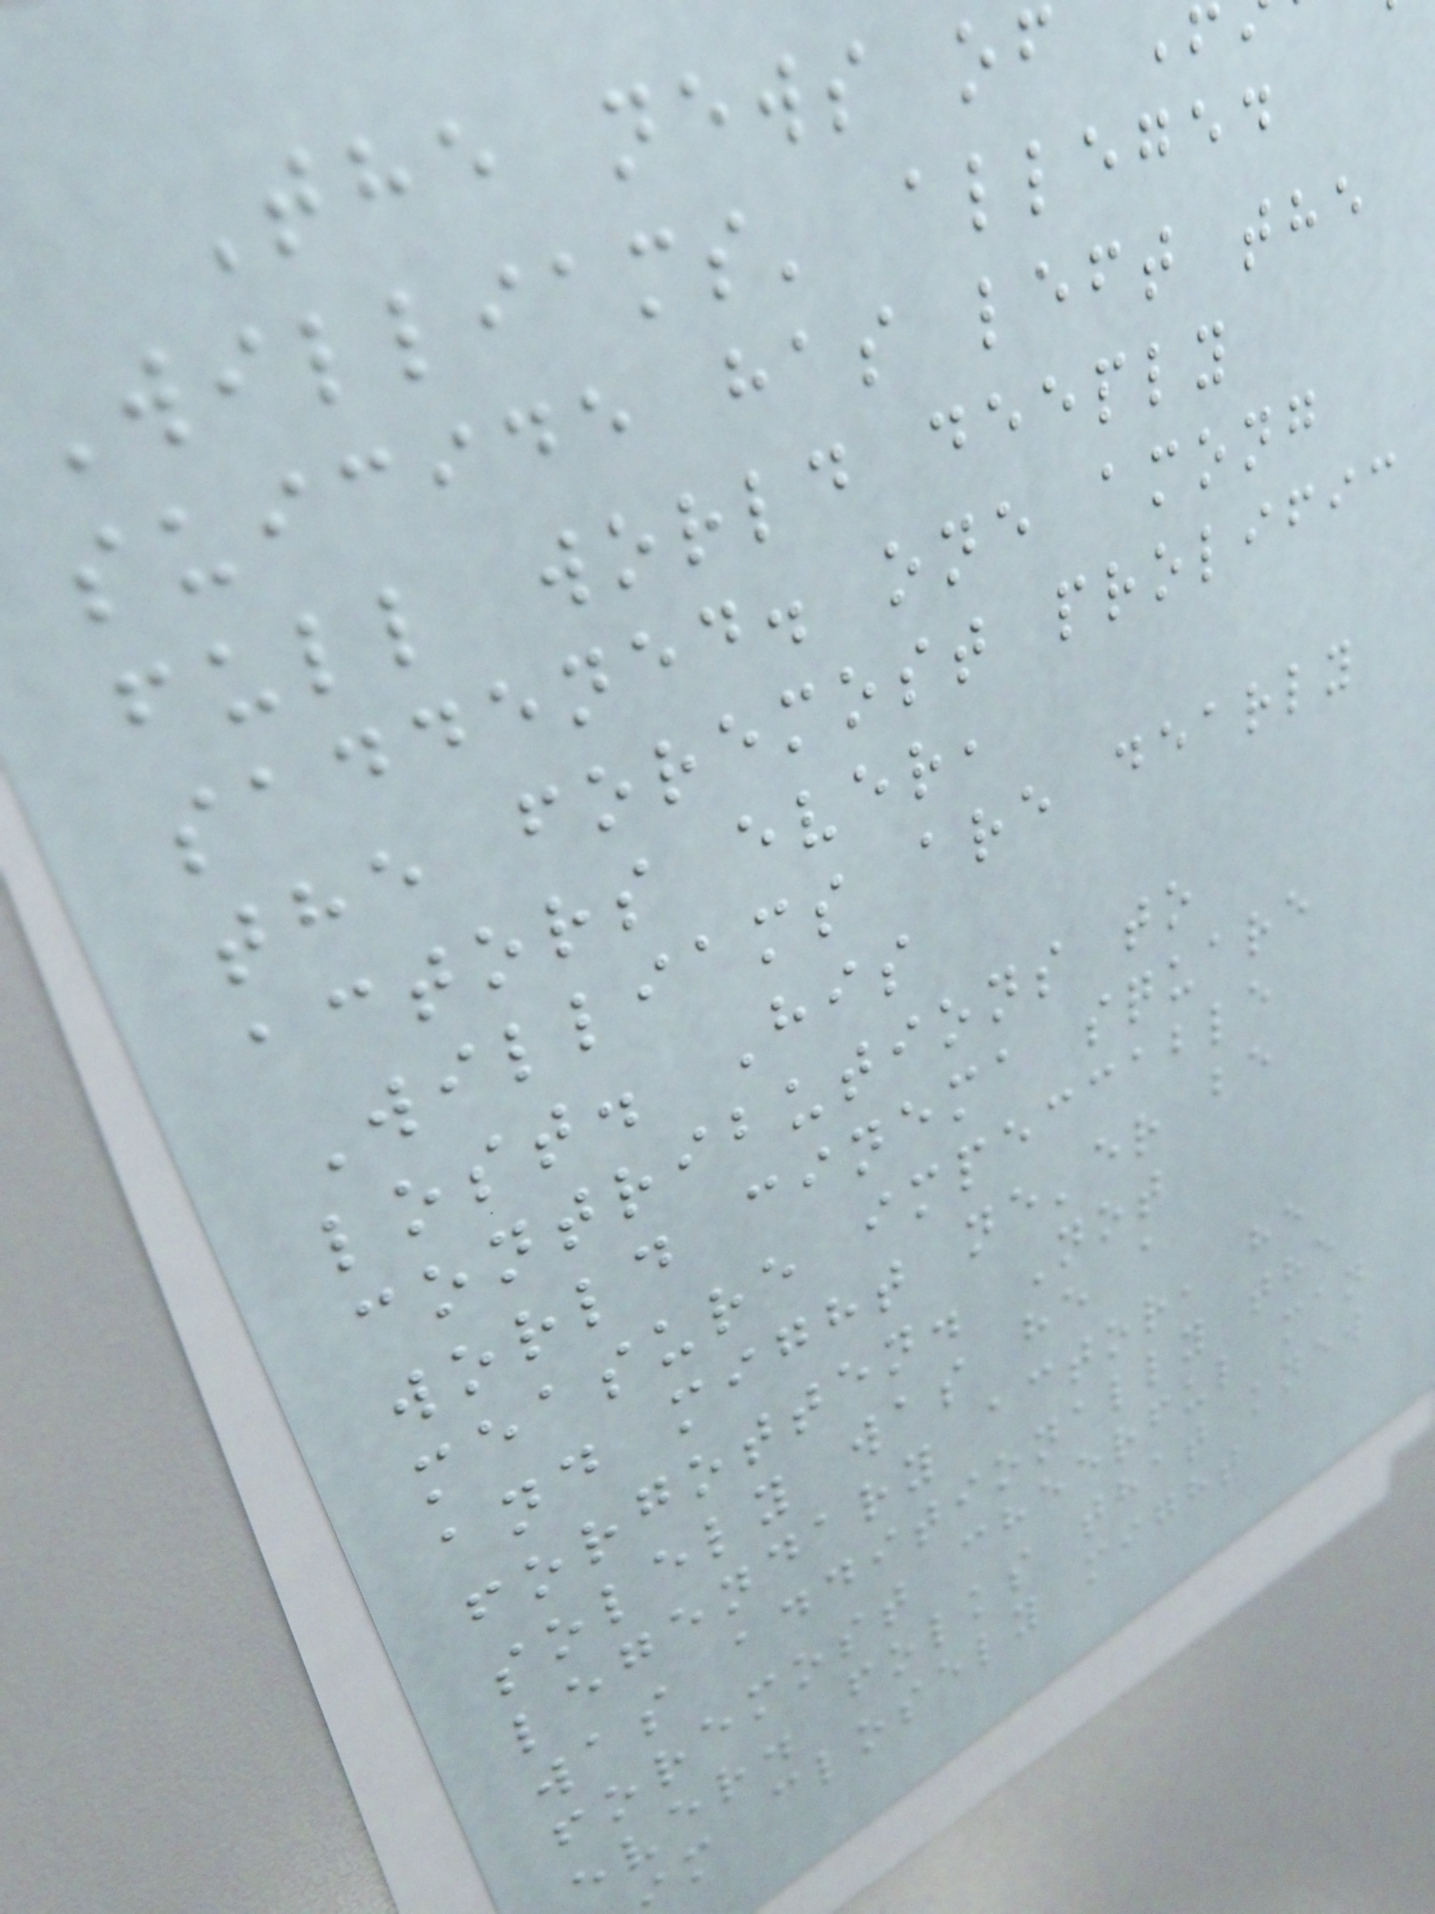The news of
Williams' alleged
suicide has left the
full world deeply
saddened. one among
the foremost prolific
actors ever,
Williams are dearly
lost. His
contributions to
world cinema square
measure impeccable
and might ne'er be
forgotten. Not
solely was he a
legendary actor, he
was additionally the
foremost cheerful man
ever. folks that knew
m closely might
